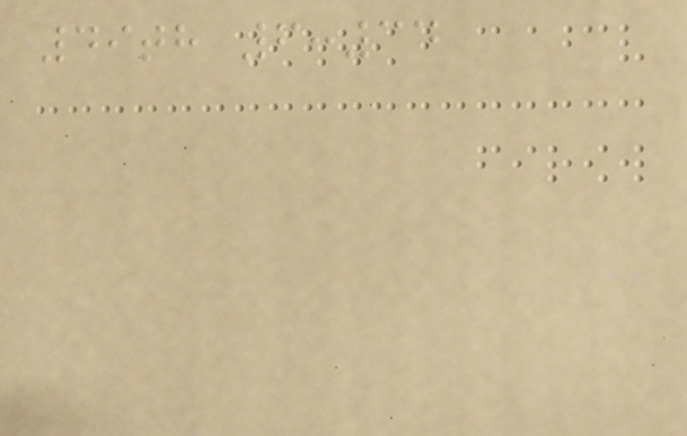49th 6:34
